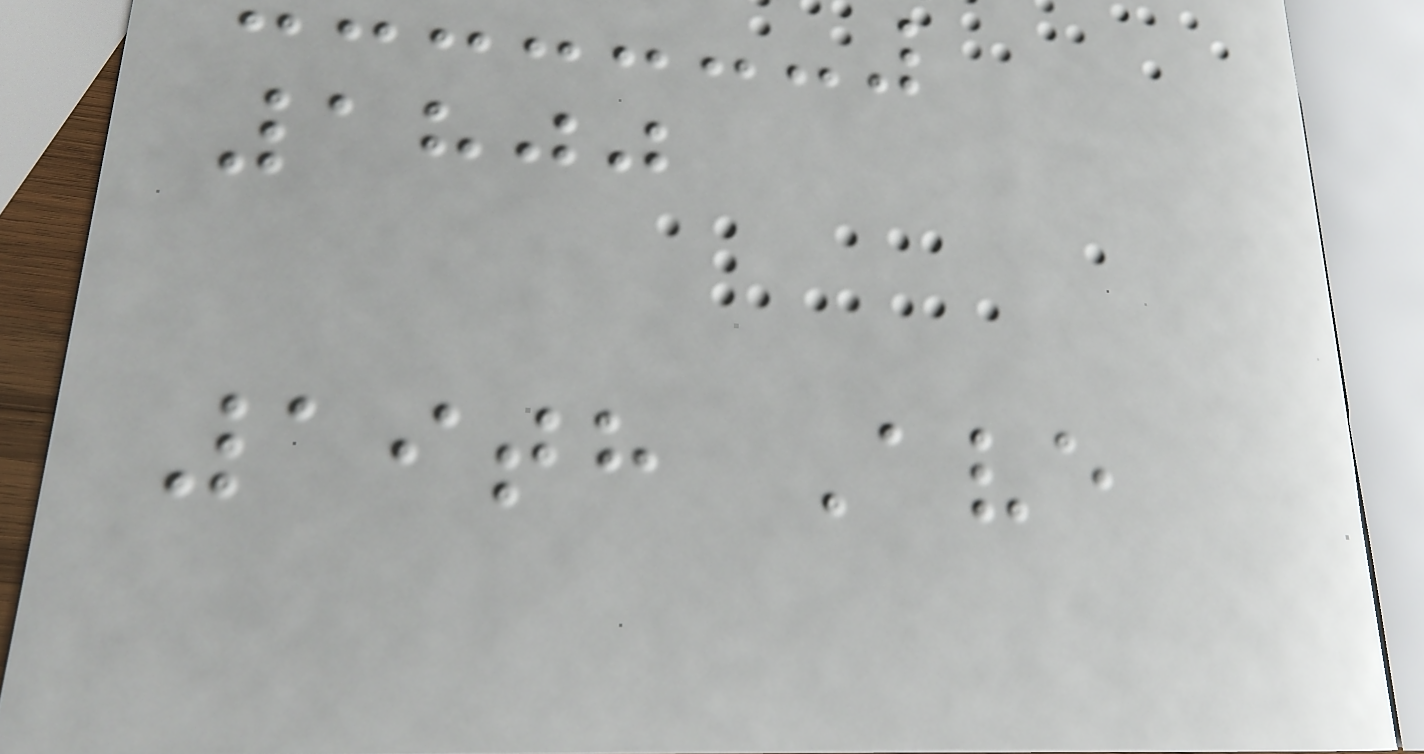1800
19th Ave
